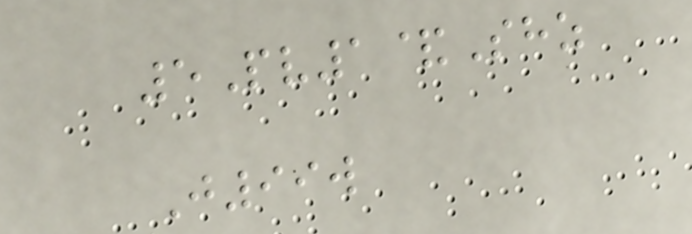5Pv1&Shz
J99w
